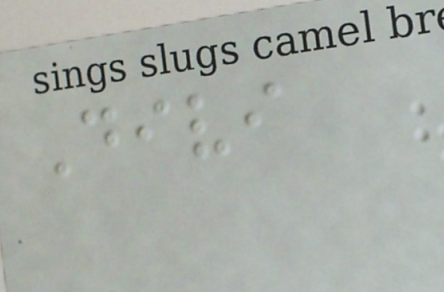Divi
